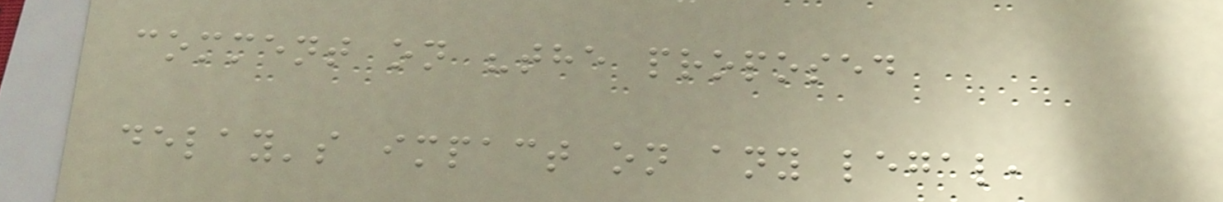comment on "the proposed
delay's impact on any legal,
